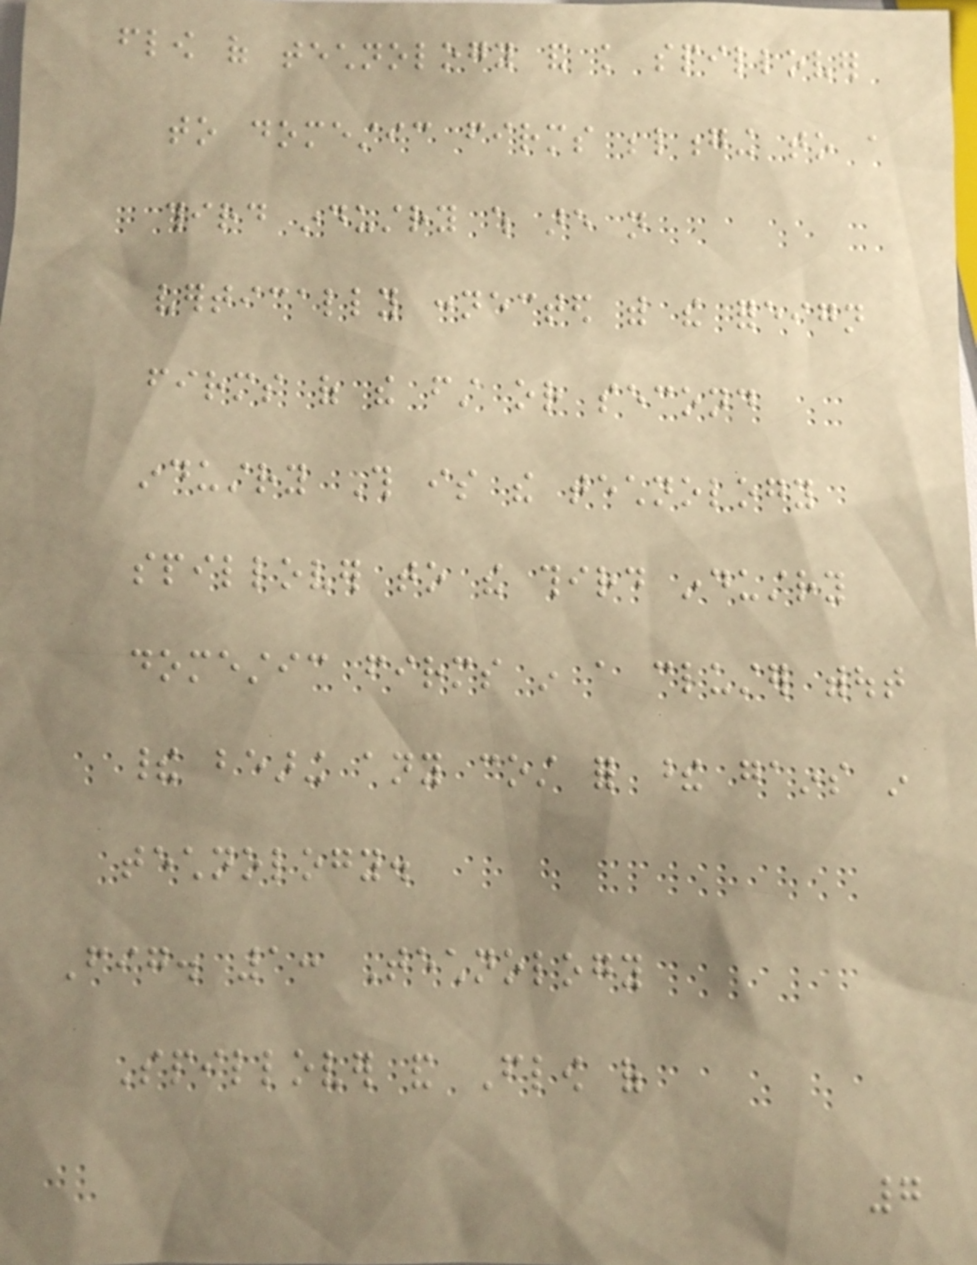flow of technology and knowledge spillover
to domestic firms belonging to a
third industry which are not
vertically connected with the foreign
firms of the first or second
industry This is the technology
spillover to the third industry
domestic firms in a cluster without
their bearing any cost for these gains in
technology.
Fig. 1: Technology
Spillover and Flow of
7
